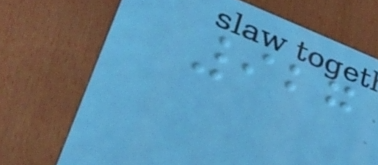927
